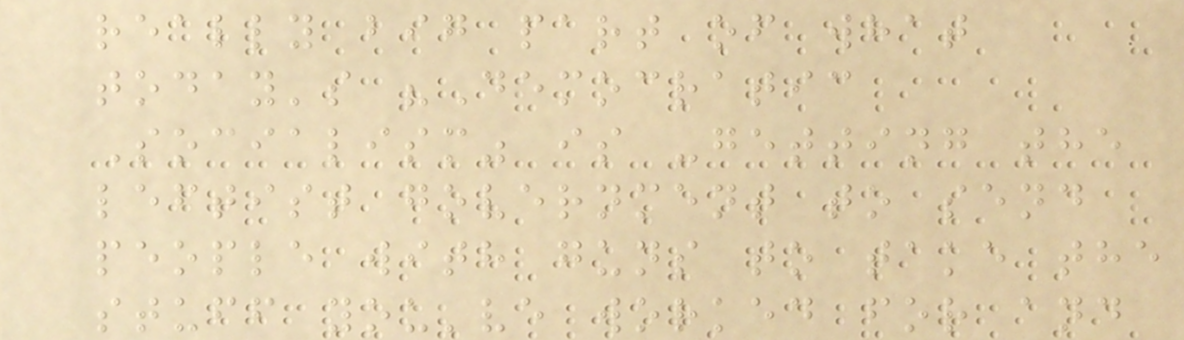really big part of what
today's "Democratic
Socialism" is -getting the
leftist government to send
people with guns to take the
stuff you've worked for and
